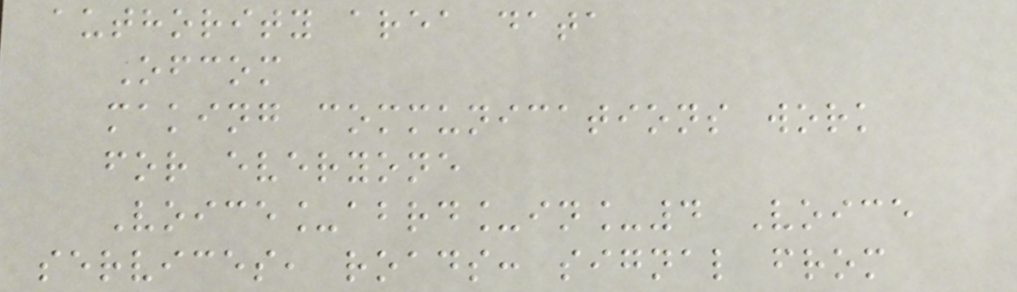authority area data
Ofcom
making communications work
for everyone
Voice_abrd_in_4 Voice
services, roads: signal from
